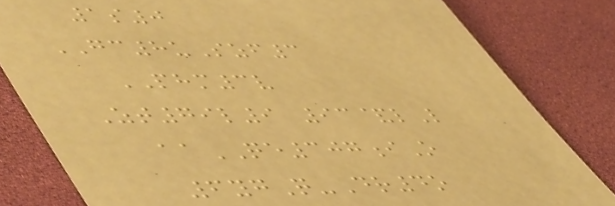1s0
GC8uSzf3
PHM3v
Zt79l9 93&lL
aaQE307iO
6ygQ-Dr4o
